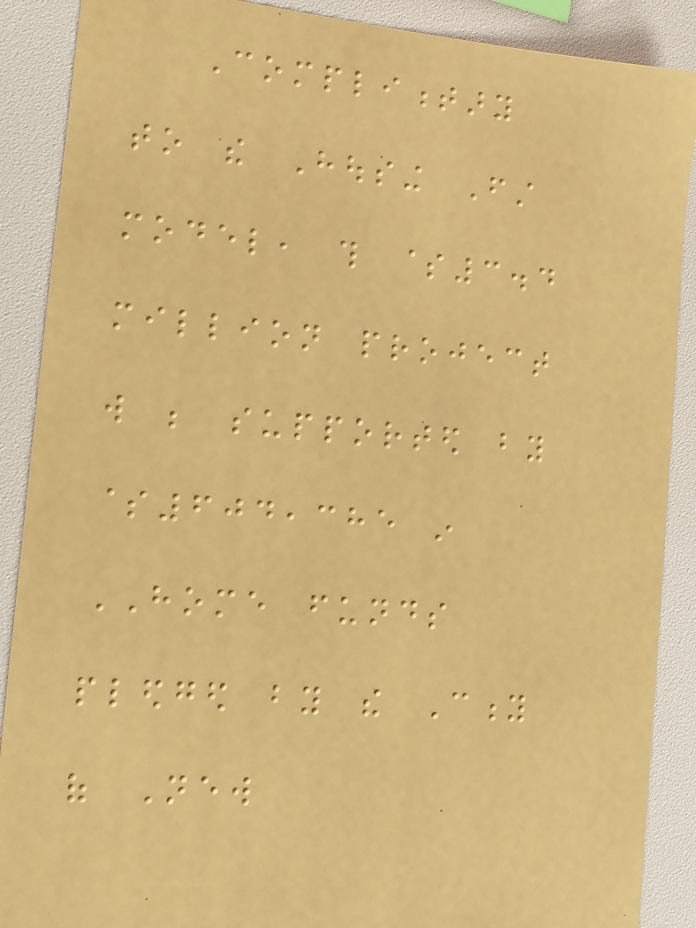Complimentary
to the Housing First
model, this $3.4
million project
will be supported by
$604,385 in
HOME funds
pledged by the City
of New
